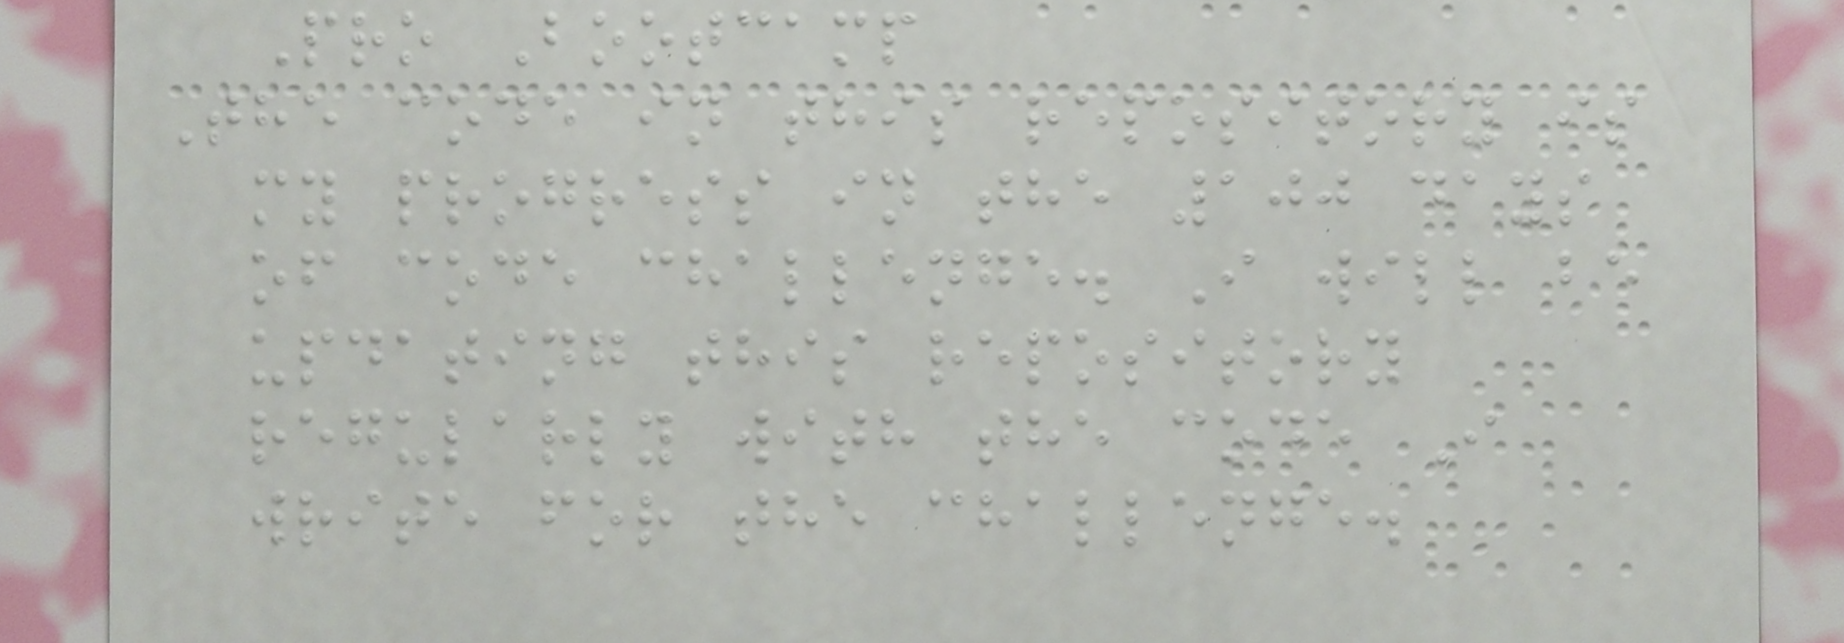Pro Bootcamp
The code in this repository is
my progress in the 100 days
of code challenge. I will be
updating this repository
regularly with the code I
write for the challenge.
